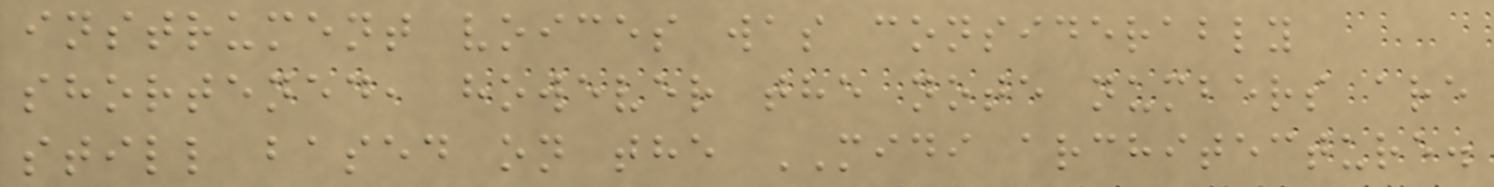instrument voices was considerably
shortened, however the note numbers are
still based on the MIDI architecture.
